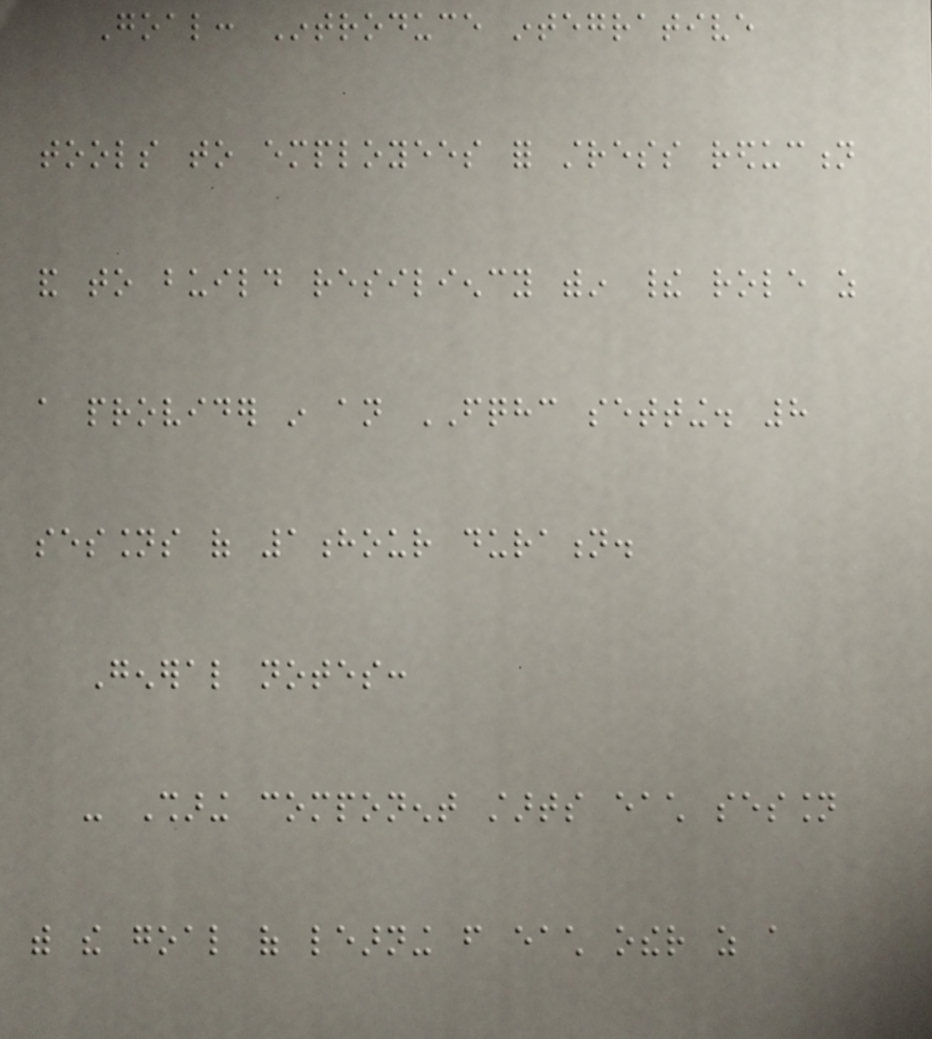Goal: Introduce integrative
tools to employees for stress reduction
and to build resiliency within their role as
a provider in an FQHC setting. 8
sessions of 1hour duration.
General notes:
- Sharing component starts each session
with the goal of learning from each other as a
